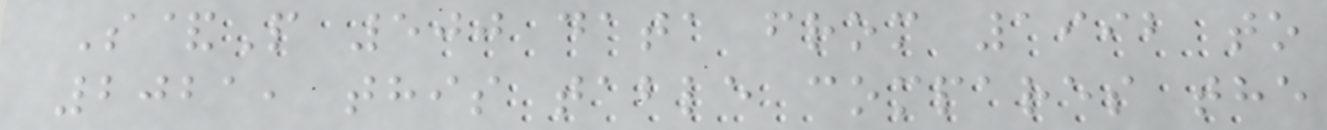S&P 500 data from 1992 to
2021, this table compares the
